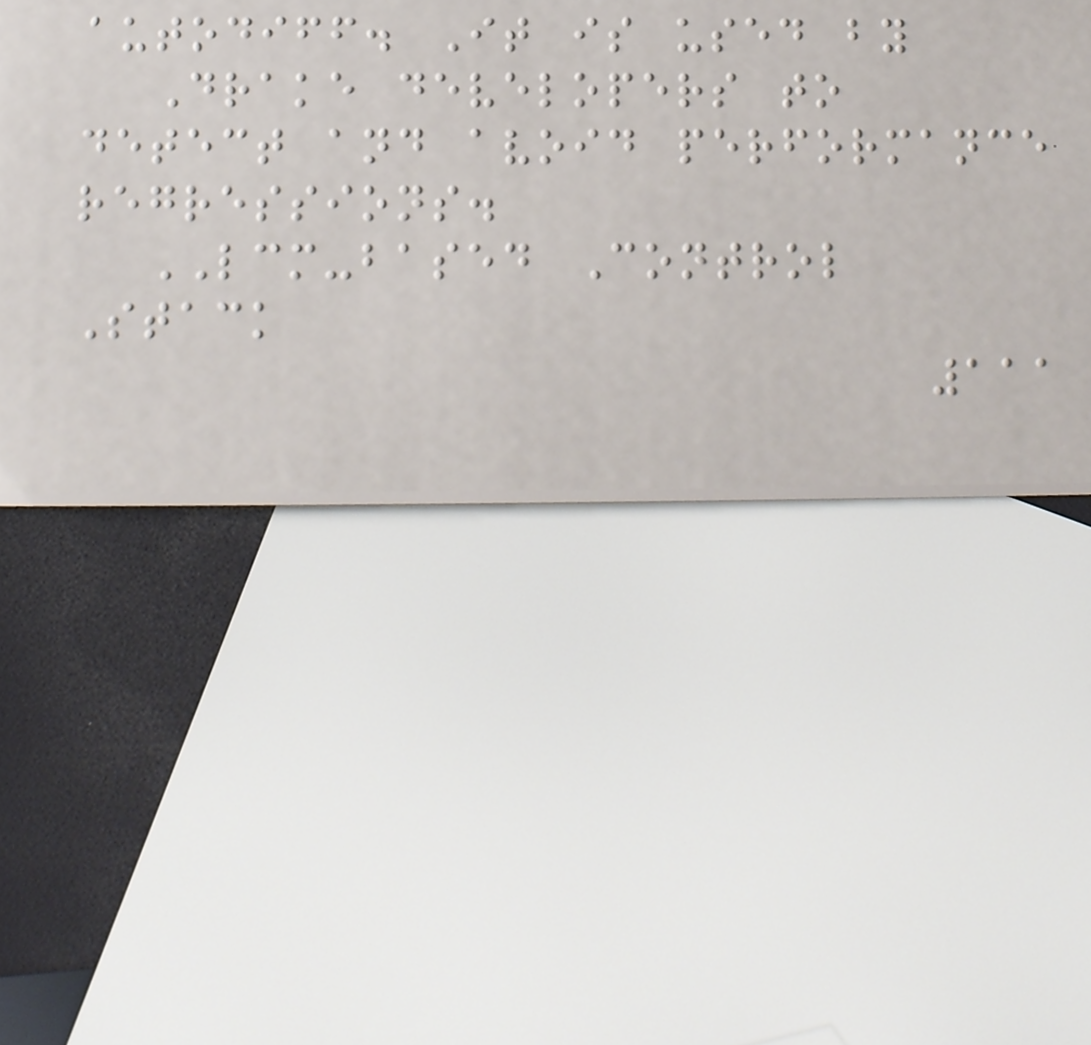autodiff. It is used by
Drake developers to
detect and avoid performance
regressions.
LCM-based Control
Stack
111
